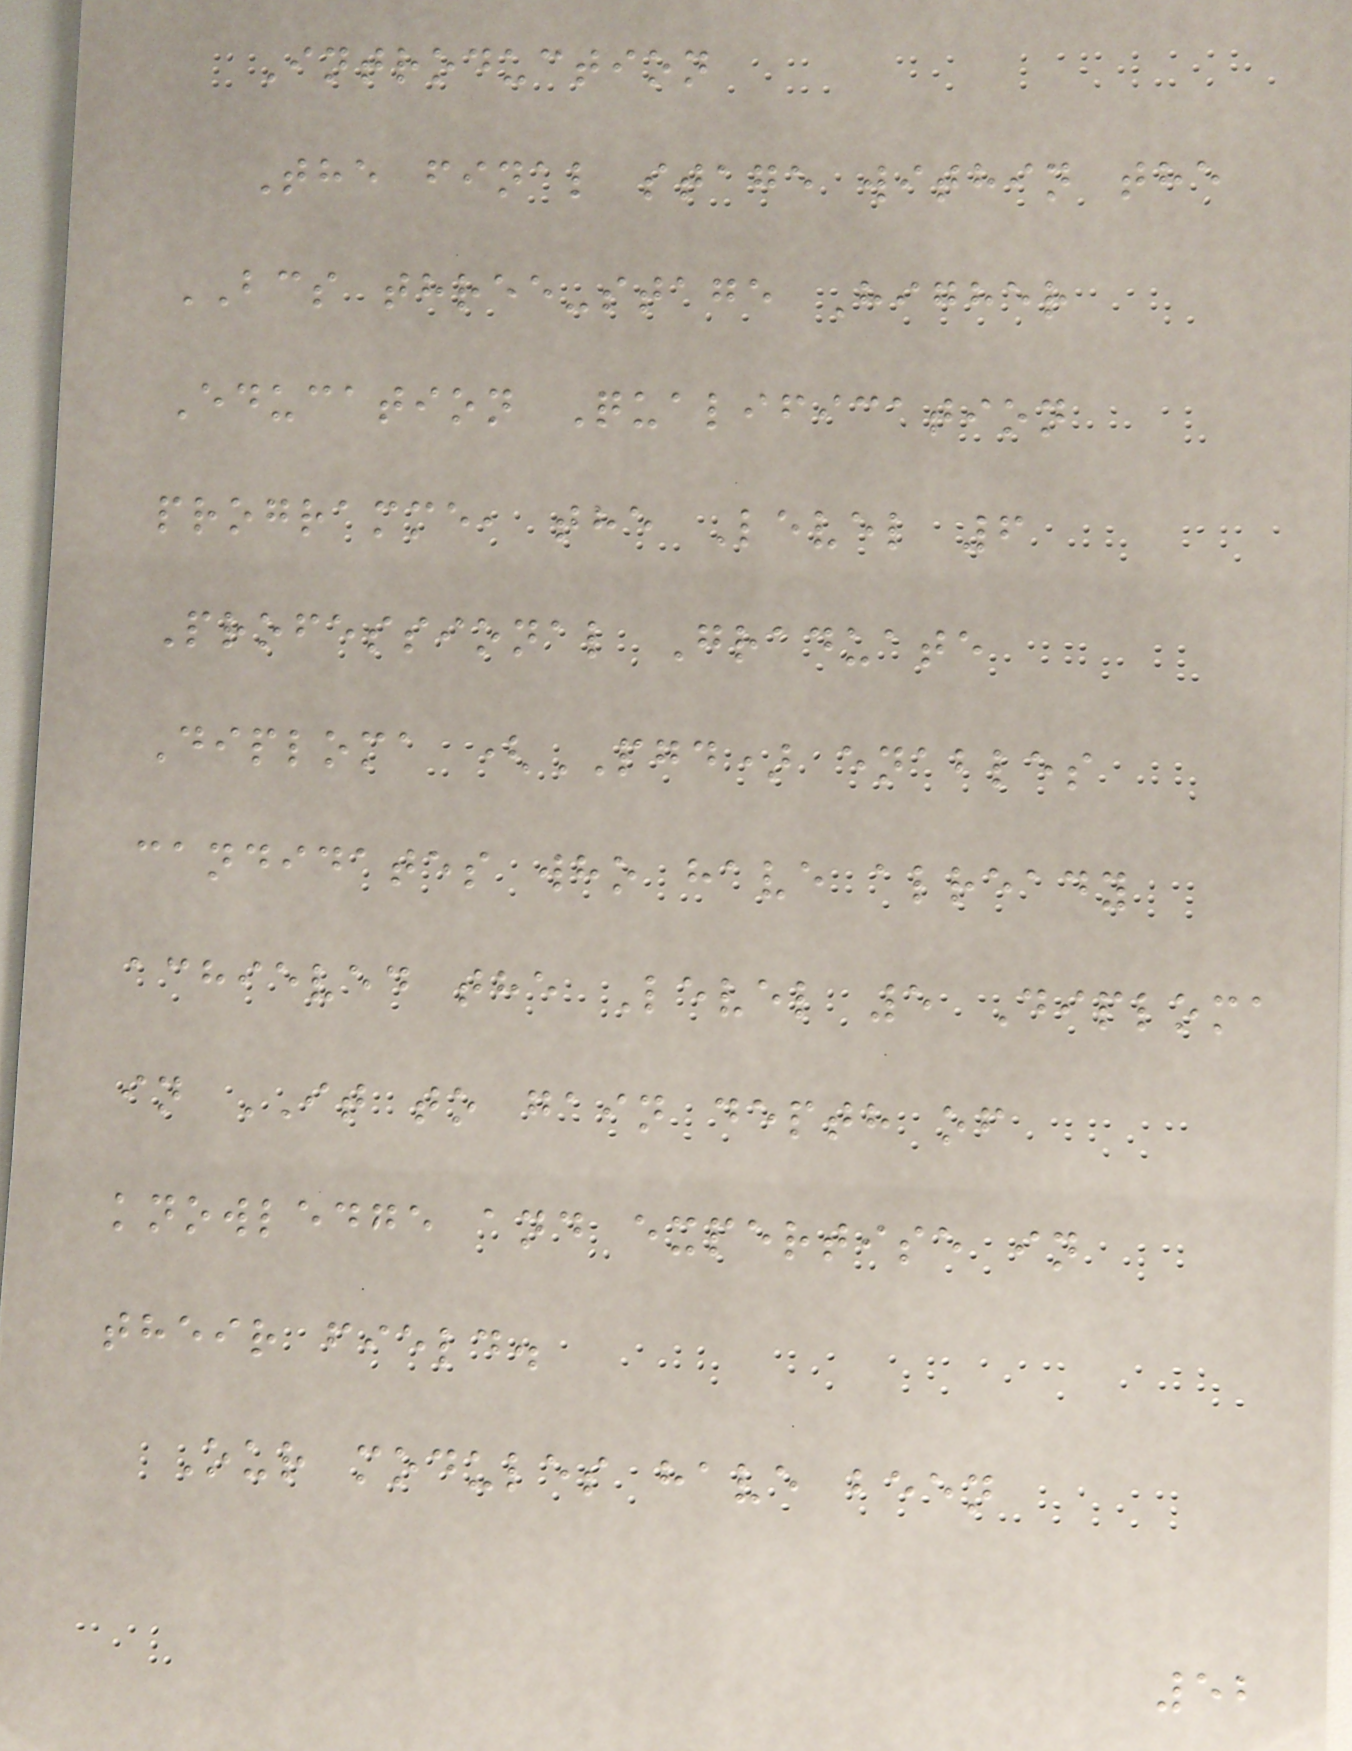Introduction
The final stage within the
BCS three-stage Higher
Education Qualification
programme, the Level 6
Professional Graduate
Diploma (PGD) enables
candidates who have already
achieved the Level 5 Diploma
in IT to gain depth of
knowledge and expertise in
their field.
Our modules have been
52
